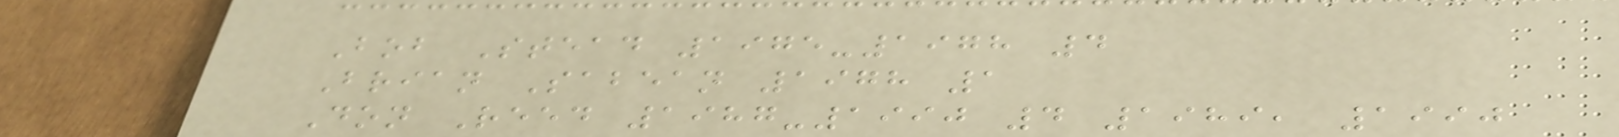Bob Stead 1975-1978 4
Brian Sabean 1978 1
Don Reed 1987-1990 4 1989, 1990
